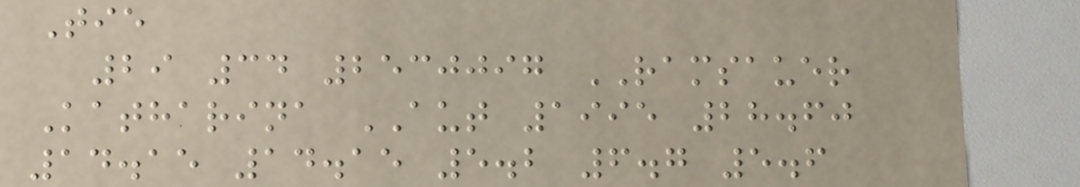Tie
29 34 2530097 RAMSAUER
Katharina AUT 1995 28.60
14.15 14.15 5.2 6.7 5.6
